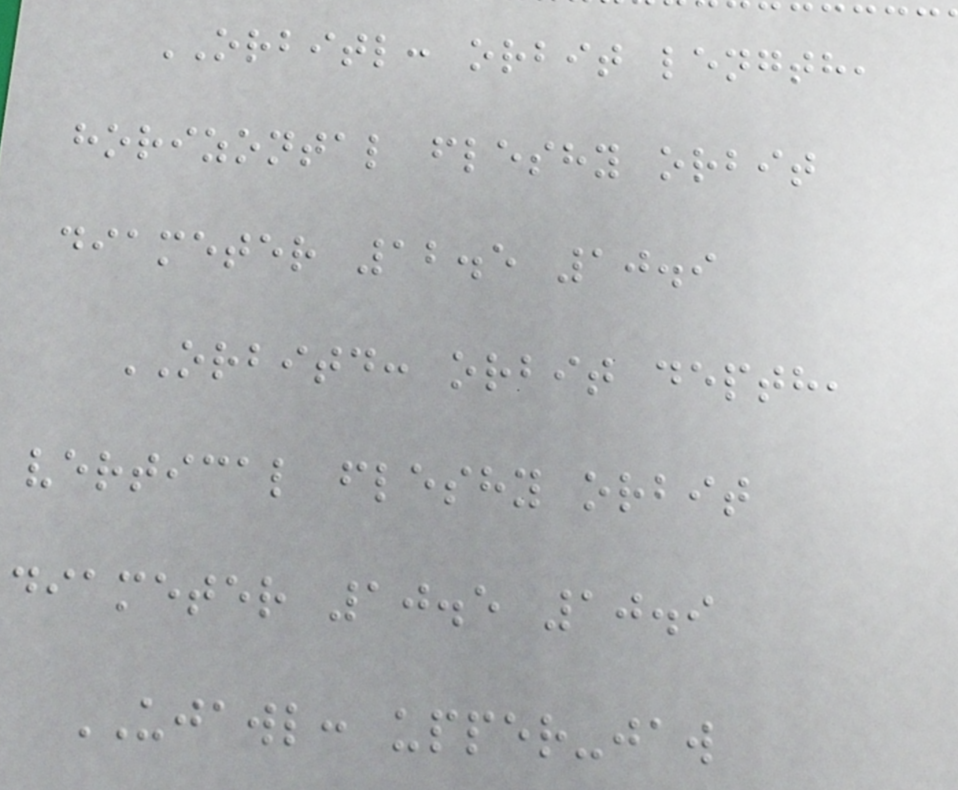ORBITL: orbit length,
horizontal fleshy orbit
diameter 12.5 10.9
ORBITD: orbit depth,
vertical fleshy orbit
diameter 10.5 10.9
UJAWL: upper-jaw
